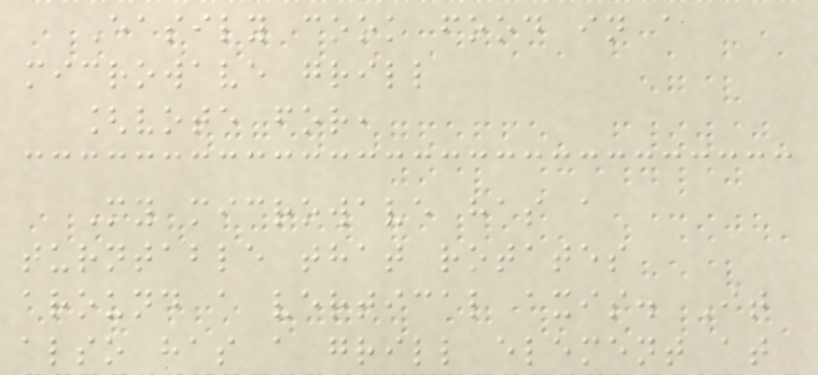Easily cook food in a
microwave grill
[vote for,
My microwave has a
turntable that rotates
around a vertical axis. It
also has a grill element at
